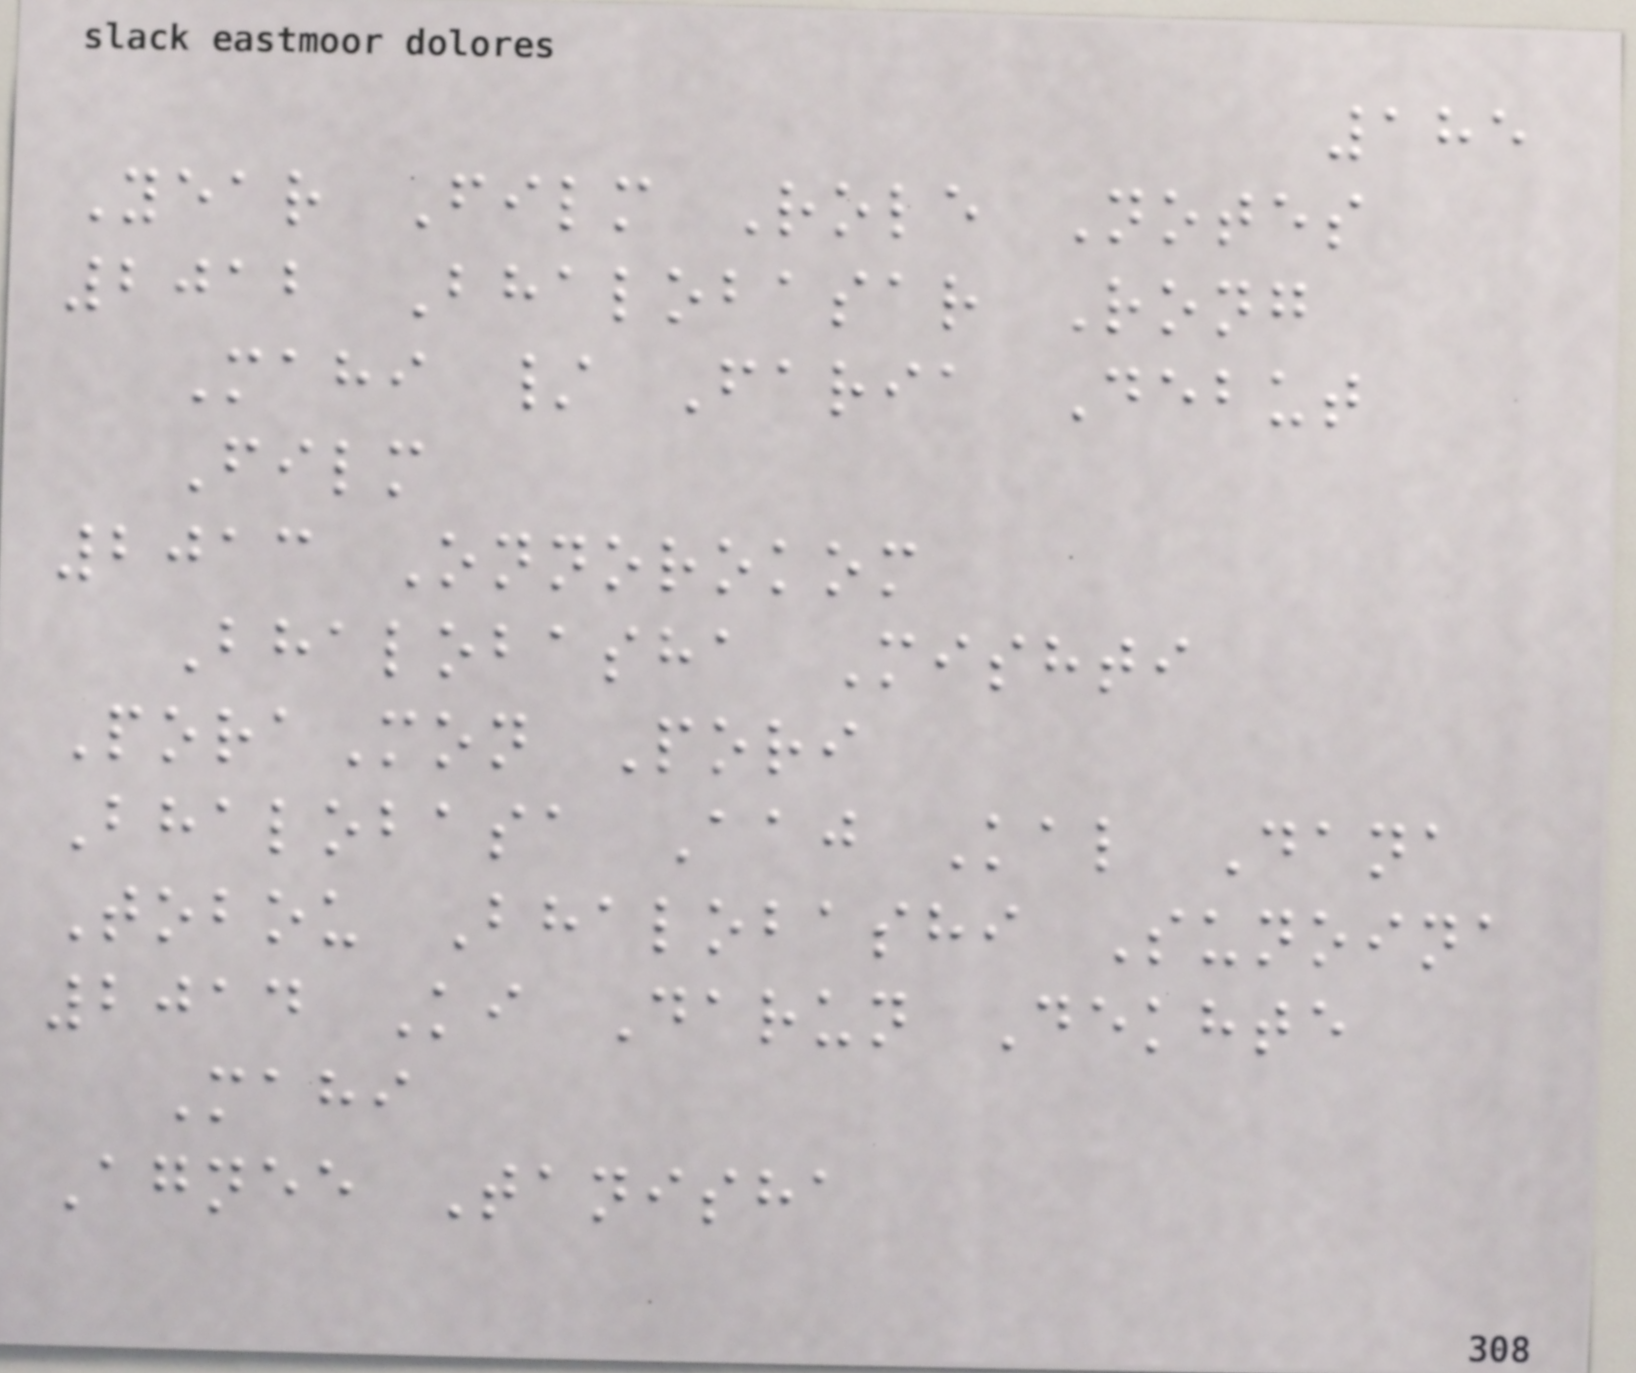185
Year Film Role Notes
2012 Bhalobasar Rong
Mahi / Faria Debut
Film
2013 Onnorokom
Bhalobasha Mishti
PoraMon Pori
Bhalobasa Aaj Kal Dana
Tobou Bhalobashi Sunoina
2014 Ki Darun Dekhte
Mahi
Agnee Tanisha
